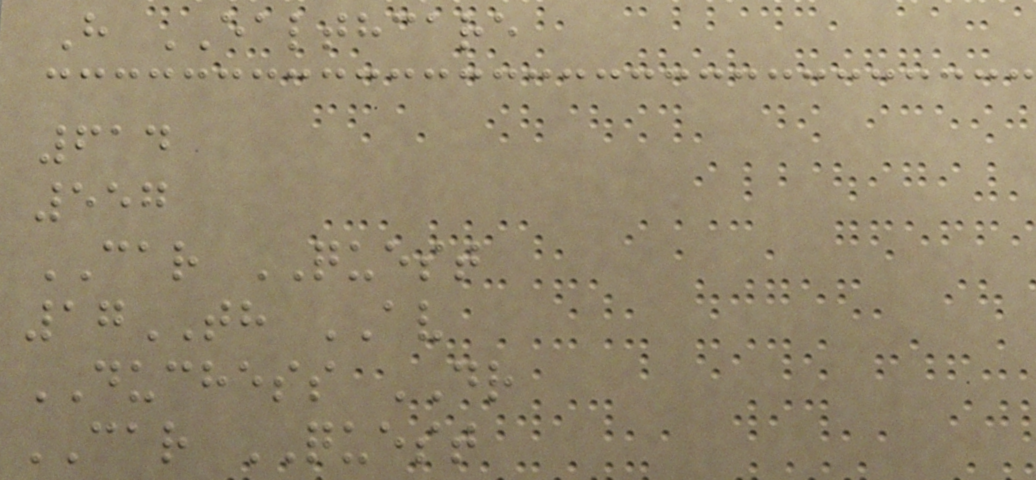H EALTHCARE
614
557
CAR QUEST
17TH AV
DUCHESS DR
CAR QUEST
